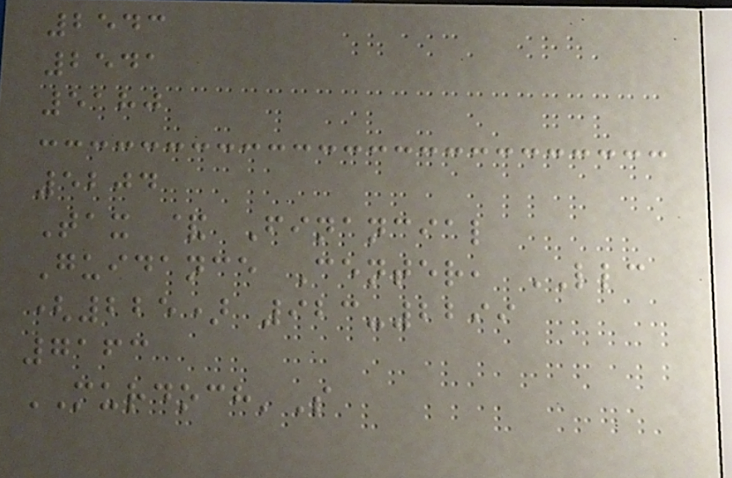2543
2541
5180
5204
Tax & Financial
Guidance Center, LLC
(225) 923-2299
7163
MURDOCH'S
